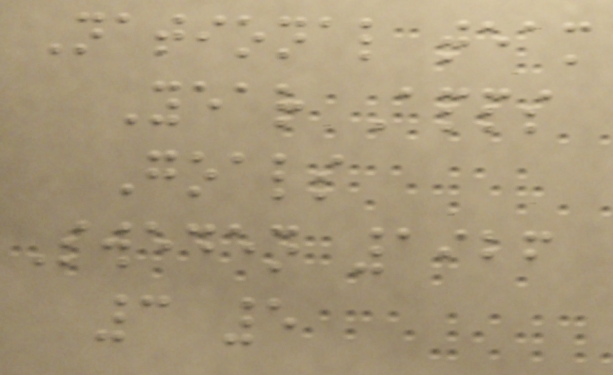National team
Year Apps
Goals
Sweden 1926
3 5
